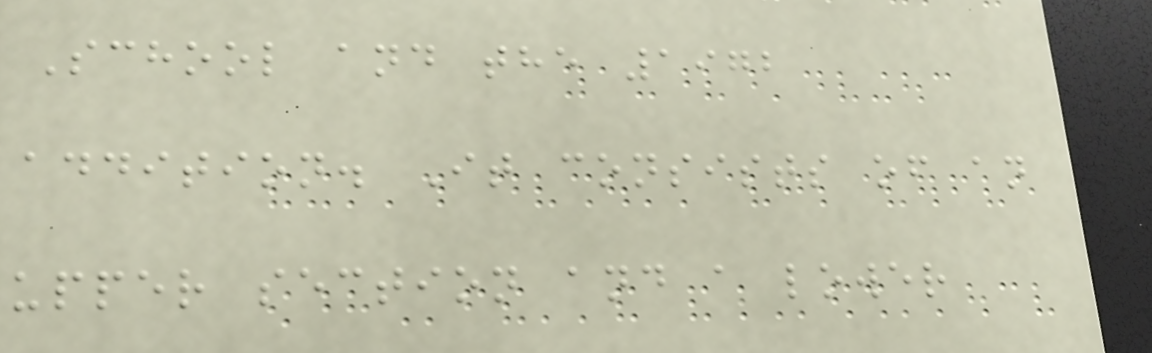School and the 1972
addition. It consists of an
upper section and a lower
